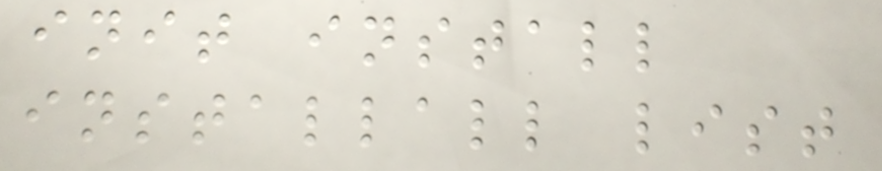init install
installall list
